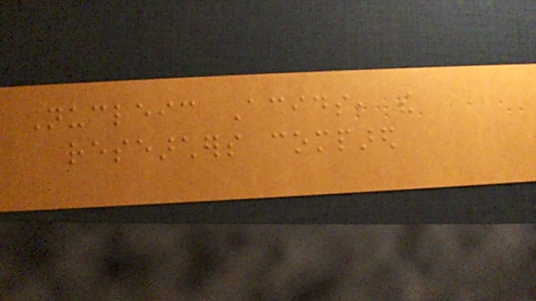Nucleic Acids, the
researchers compared
